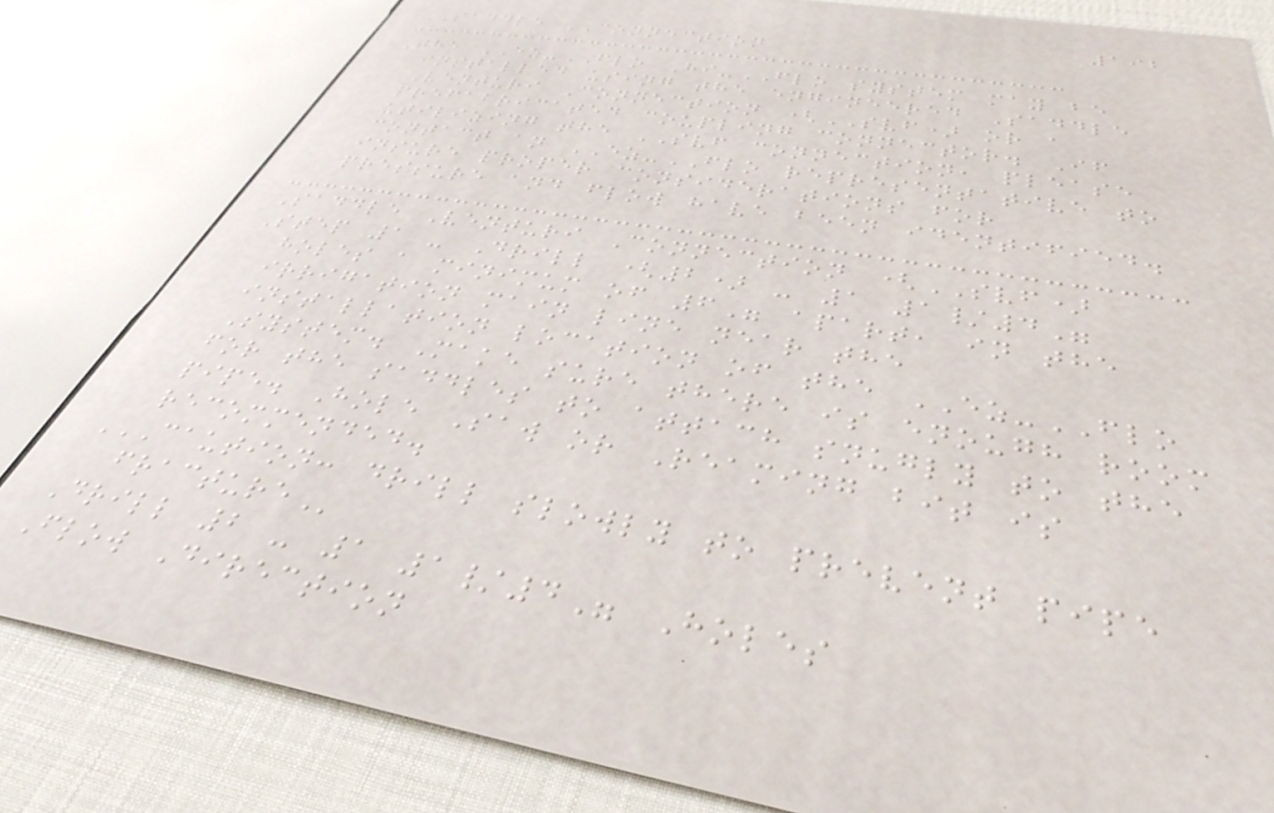192
SADDLE CONNECTION
The EZ-FLO Hi-FLO system may be
installed using the engineered Saddle
Venturi Connection (SVF) or a
prefabricated coupling connector. If
utilizing the SVF connection, please
contact an EZ-FLO representative to
insure proper considerations for
pressure and flow have been identified.
Saddle Venturi Connection (SVF)
Step 1 - Drill (2) - 1 1/4"
holes a minimum of 6" apart, in the
irrigation main line near the
installation location of the EZ-FLO
System. Make sure there is enough room
for the saddles to attach snugly to the
pipe. Hole Saw or Reaming bit is
recommended.
CAUTION: DRILL SLOWLY TO PREVENT PIPE
FRACTURE
Drill 2 - 1 1/4" Holes
Flow Direction
